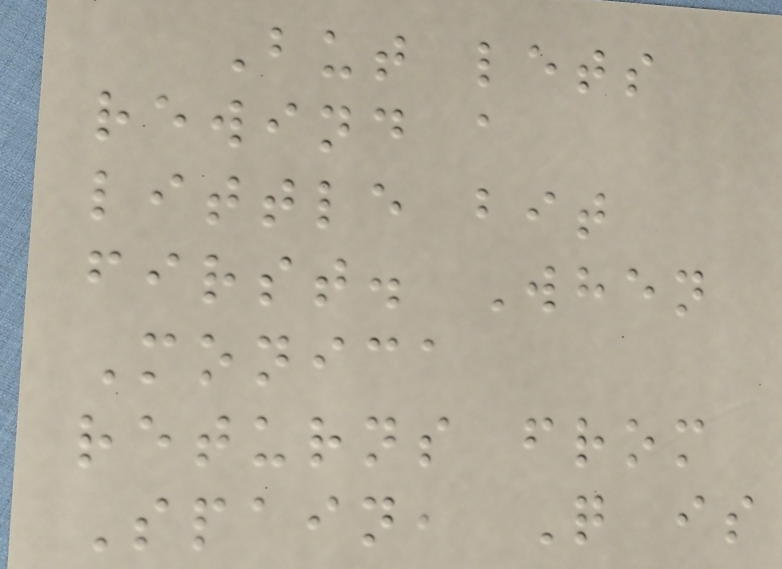But lets
rewind a
little bit
first. When
Monica
returns from
Spain, Q is
